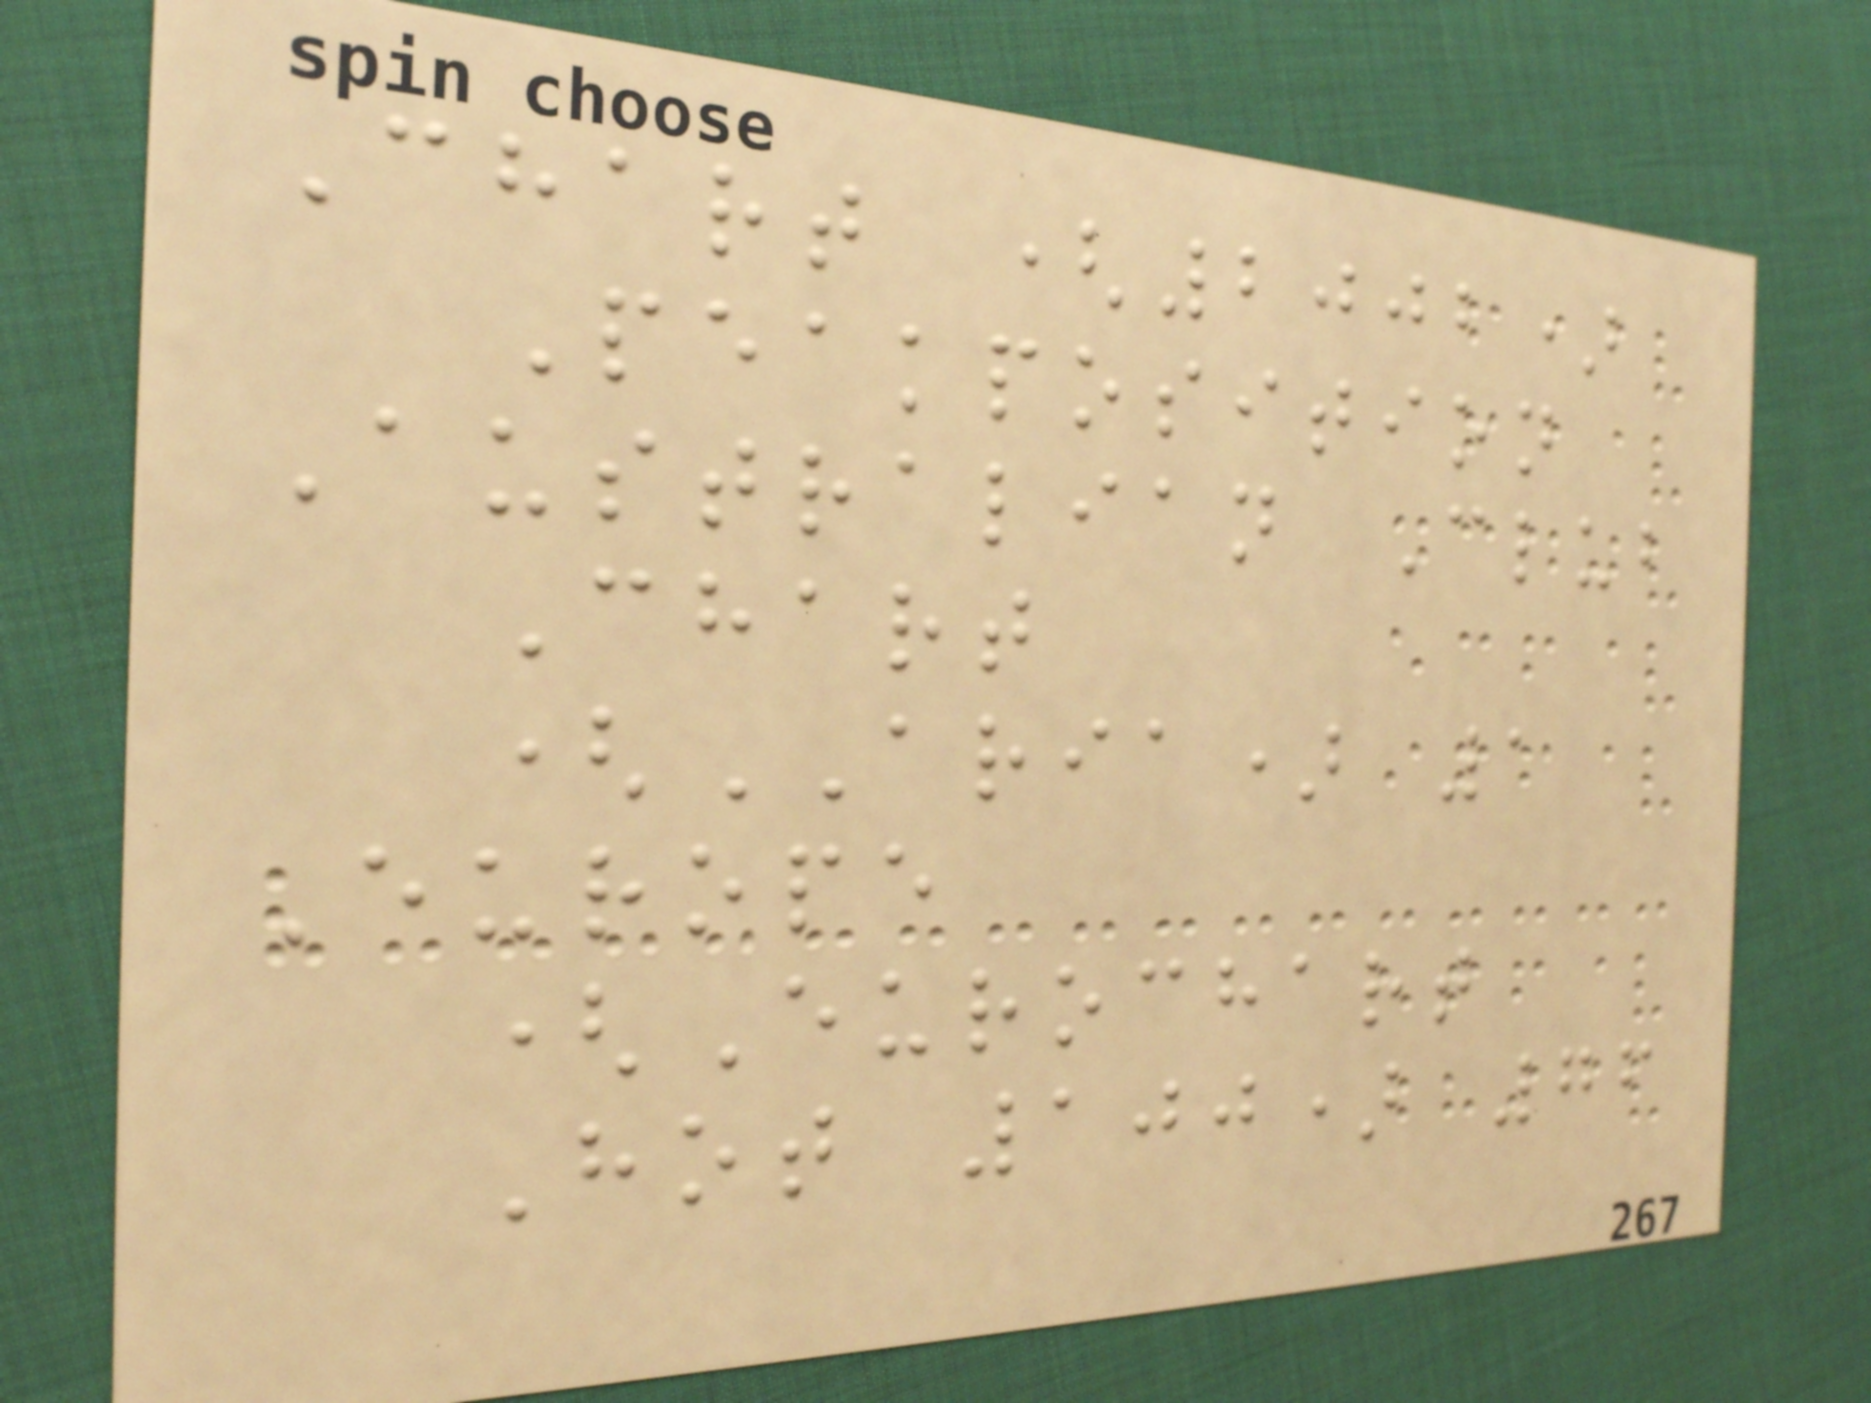Chart (2002)
Peakposition
Australian Club
Chart
(ARIA) 1
Europe
(Eurochart
Hot 100) 76
